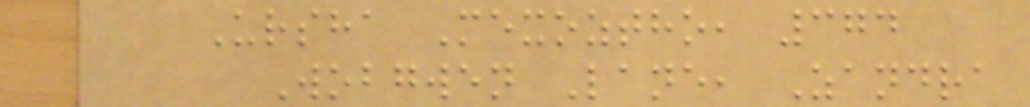Ursha Mexoztho, 374
Wobgwen Lane, Zandra
